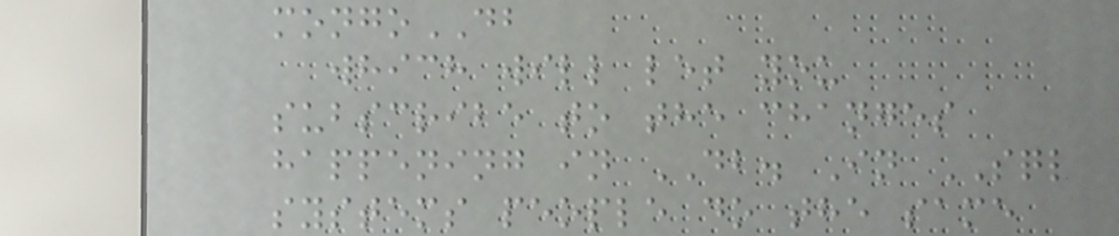mongoDB
which will let you
subscribe to the changes
happening in DB. In SQL
systems people do the same
